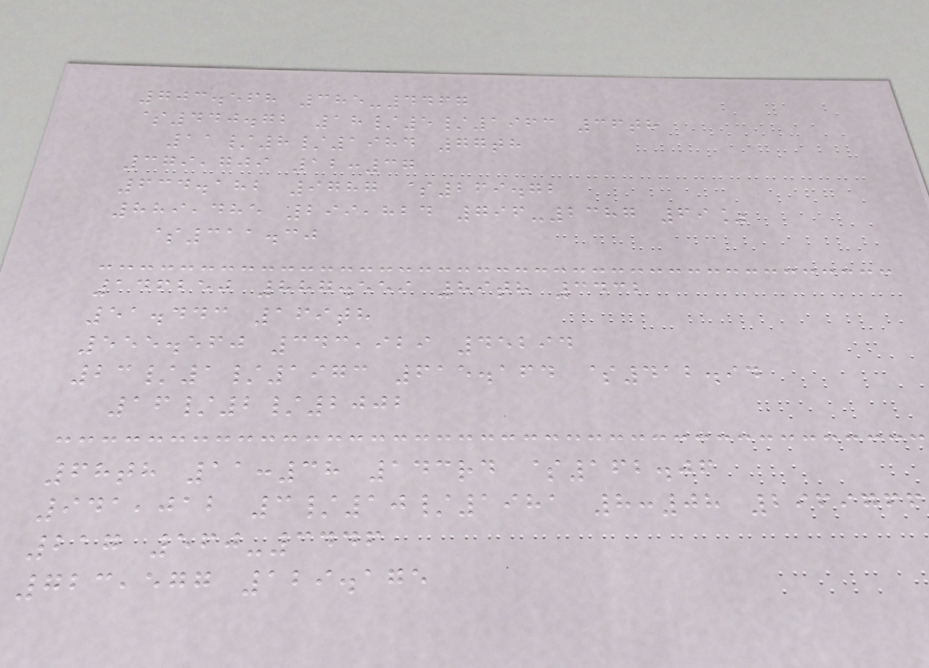703.568 385-4467
$440.72 18/5/1963 36th
11/8/1984 77th
379,709 12:37
634.182 9787 $269.72
889,485 299,824 796-2387 69%
$311.30
146250 887.559 89th 3432
51.443 169th
555.560 343,929 45294
23/1/1973 615.164 $412.94
16/2/2002
68th 11:38 143rd $162.06
941,012 3/10/1981 8:08 2969766
217 560-3446
723,577 129.175
